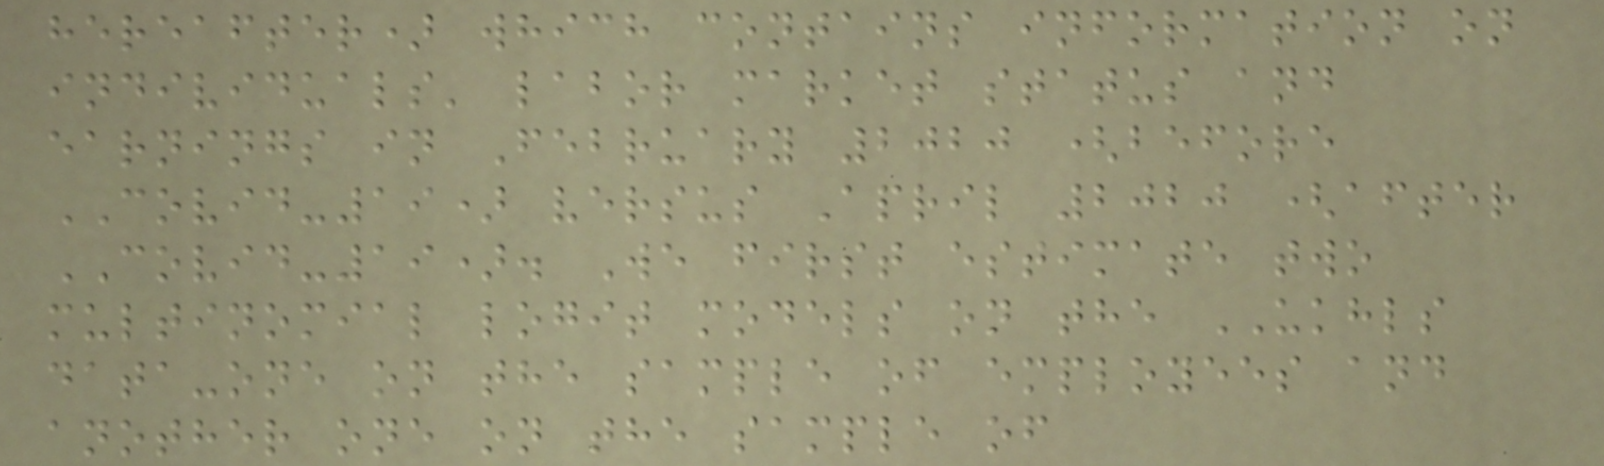hereafter) which contains information on
individuals' labor market status and
earnings in February 2020 (before
COVID-19) versus April 2020 (after
COVID-19). We first estimate two
multinomial logit models on the UKHLS
data-one on the sample of employees and
another one on the sample of
